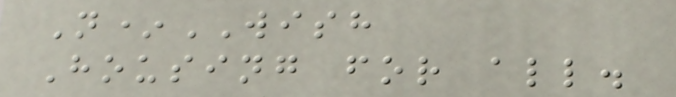N*WISH
Housing for all.
